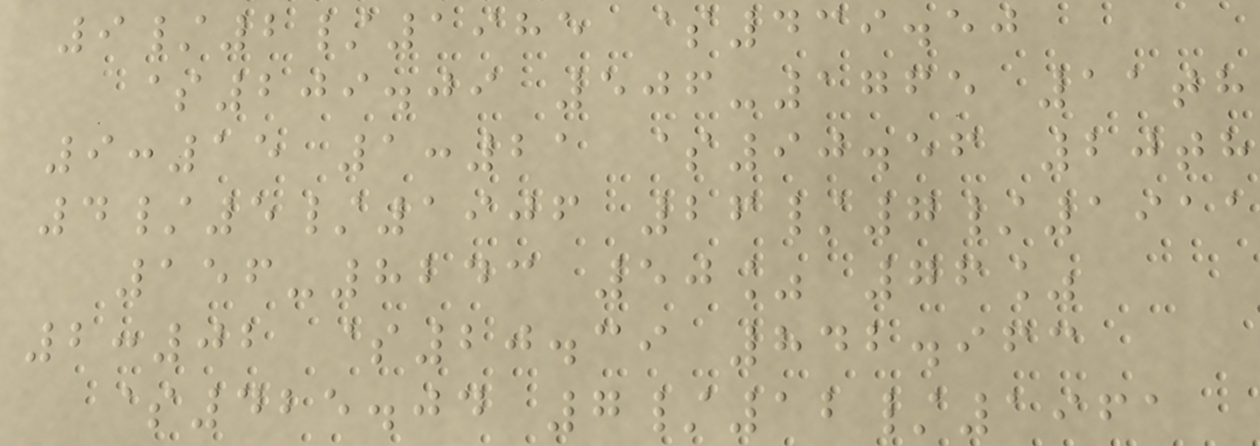9/2/1985 $439.50
$209.09 506-1765 11th
9:15 1:21 $90.56 20th
4/5/1906 26/7/1911
156-8243 50% 76%
2:02 $20.39 842.963
$425.04 7/12/1961
